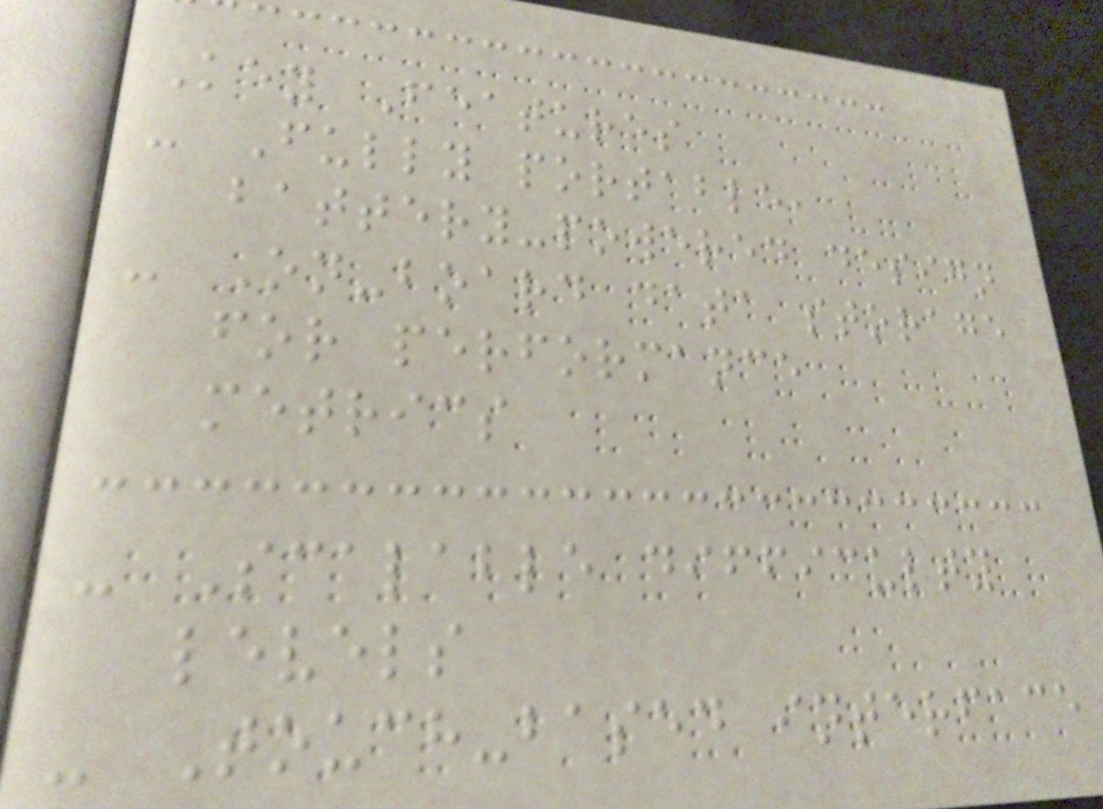Key Features
- Fully portable,
battery-powered design
- On-board data storage
for performance
metrics
- Scalable difficulty
levels
- Touch-based interface
